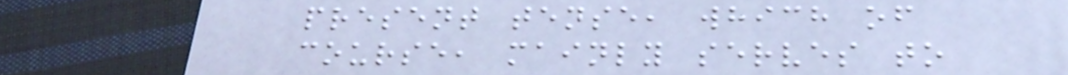present tense, which of
course, mainly serves to
